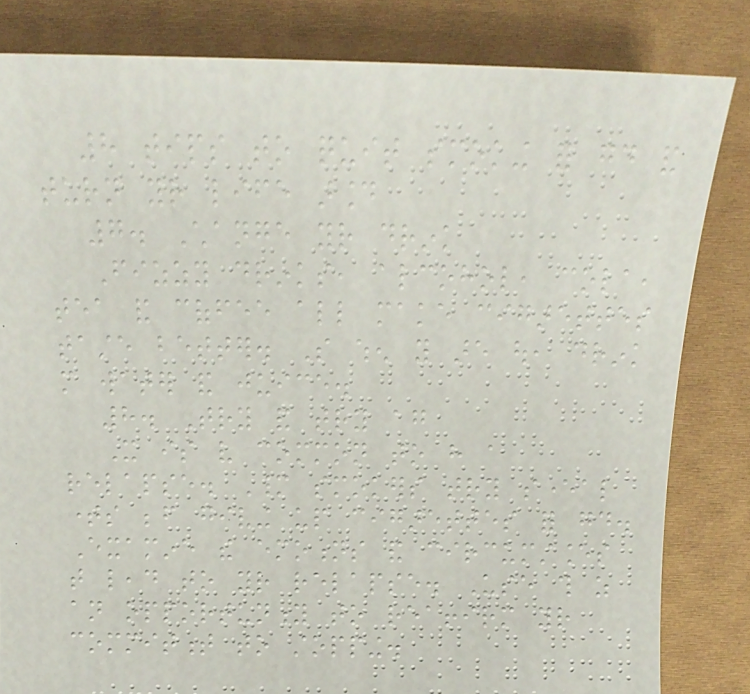8 tips to quit smoking for good and
turn your life around
7. Change your drink
Fizzy drinks, alcohol, cola,
tea and coffee all make cigarettes
taste better. So when you are out, drink
more water and juice.
8. Try and try again
It is very common to have a
relapse. Many smokers try several
times before giving up cigarettes for good.
Examine the emotions and circumstances
that lead to your relapse. Use this as
an opportunity to reaffirm your
commitment to stopping.
